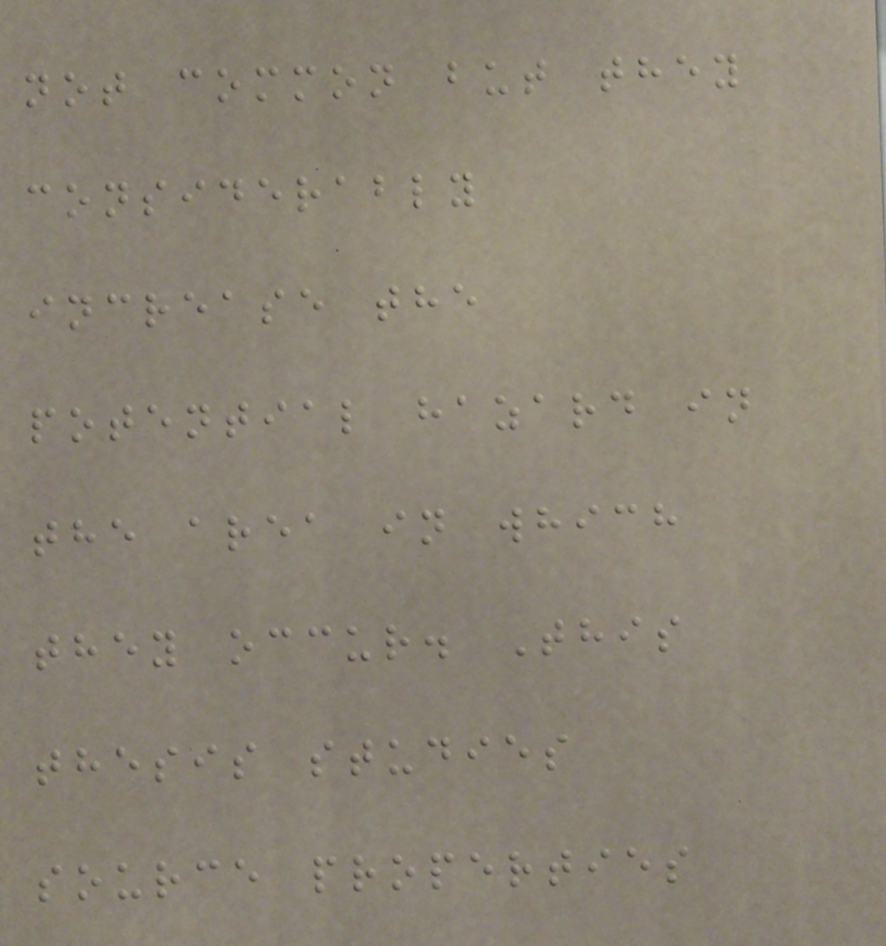not common but they
considerably
increase the
potential hazard in
the area in which
they occur. This
thesis studies
source properties
